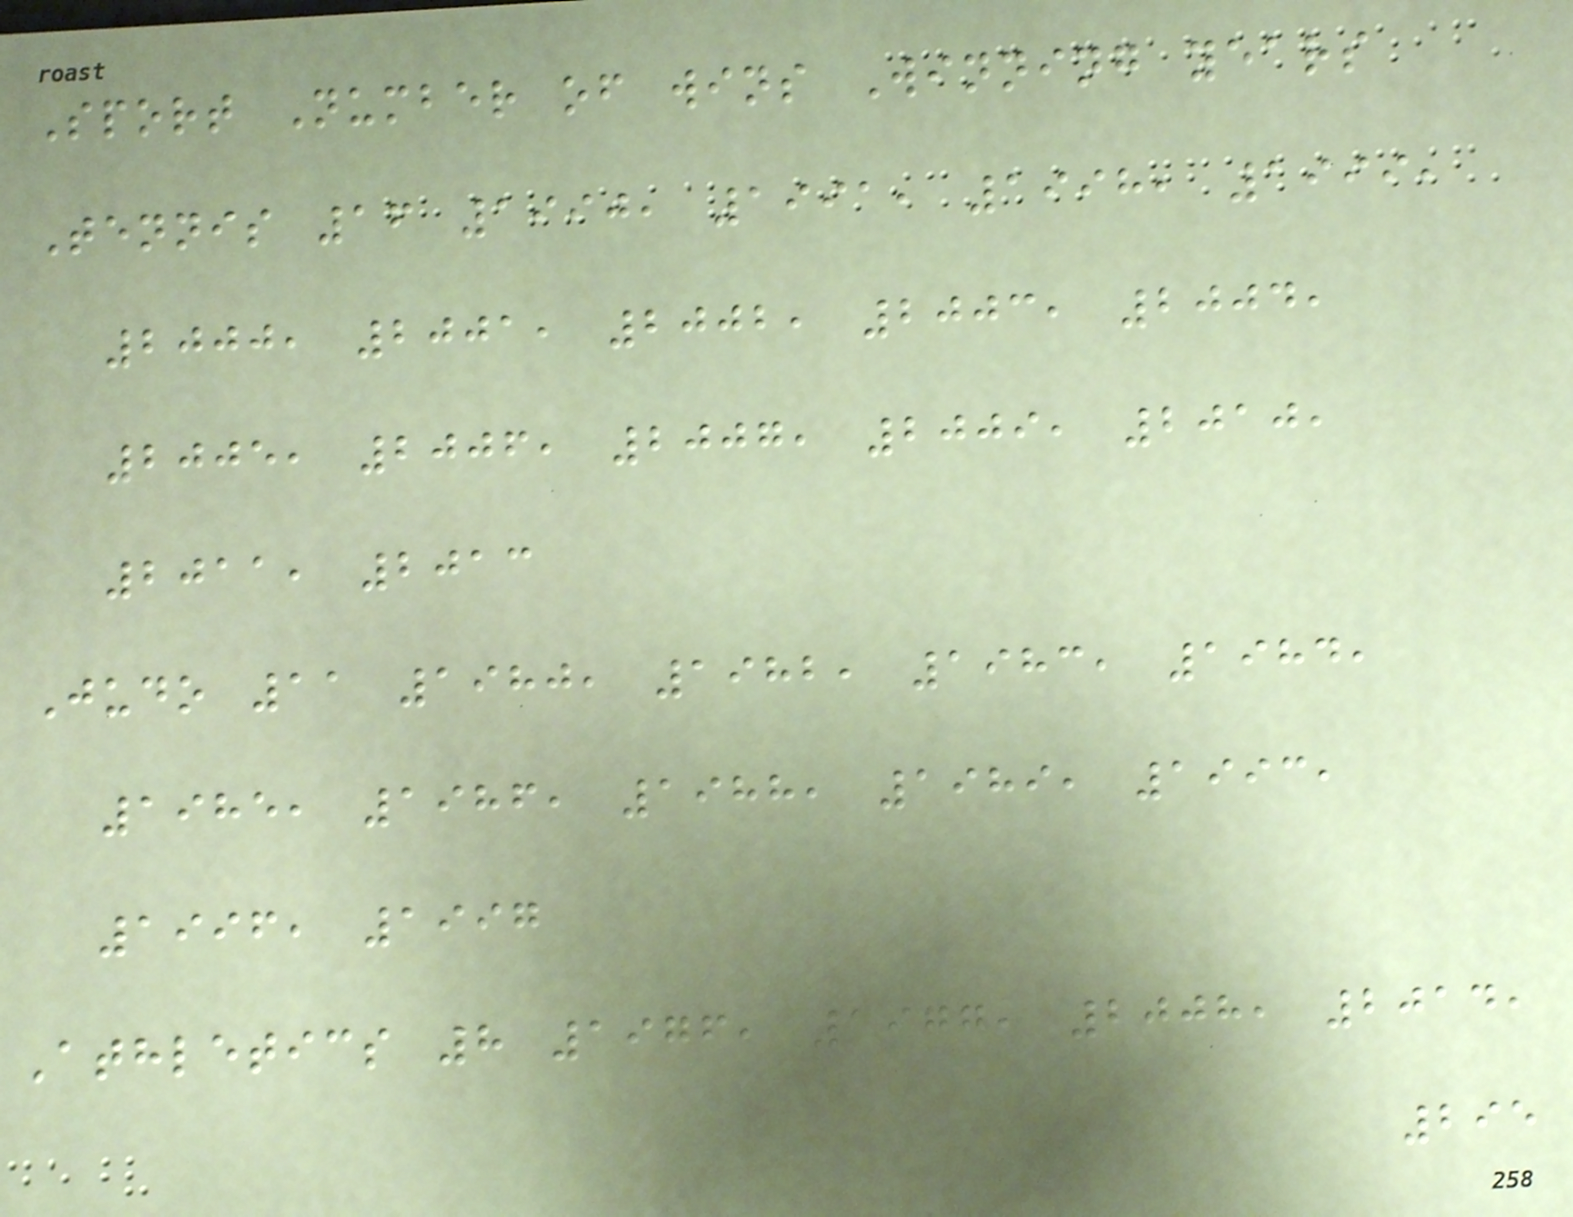Sport Number of wins Winning years
Tennis 16 1990, 1991, 1998, 1999,
2000, 2001, 2002, 2003, 2004,
2005, 2006, 2007, 2009, 2010,
2011, 2013
Judo 11 1980, 1982, 1983, 1984,
1985, 1986, 1988, 1989, 1993,
1996, 1997
Athletics 8 1976, 1977, 2008, 2014,
295
